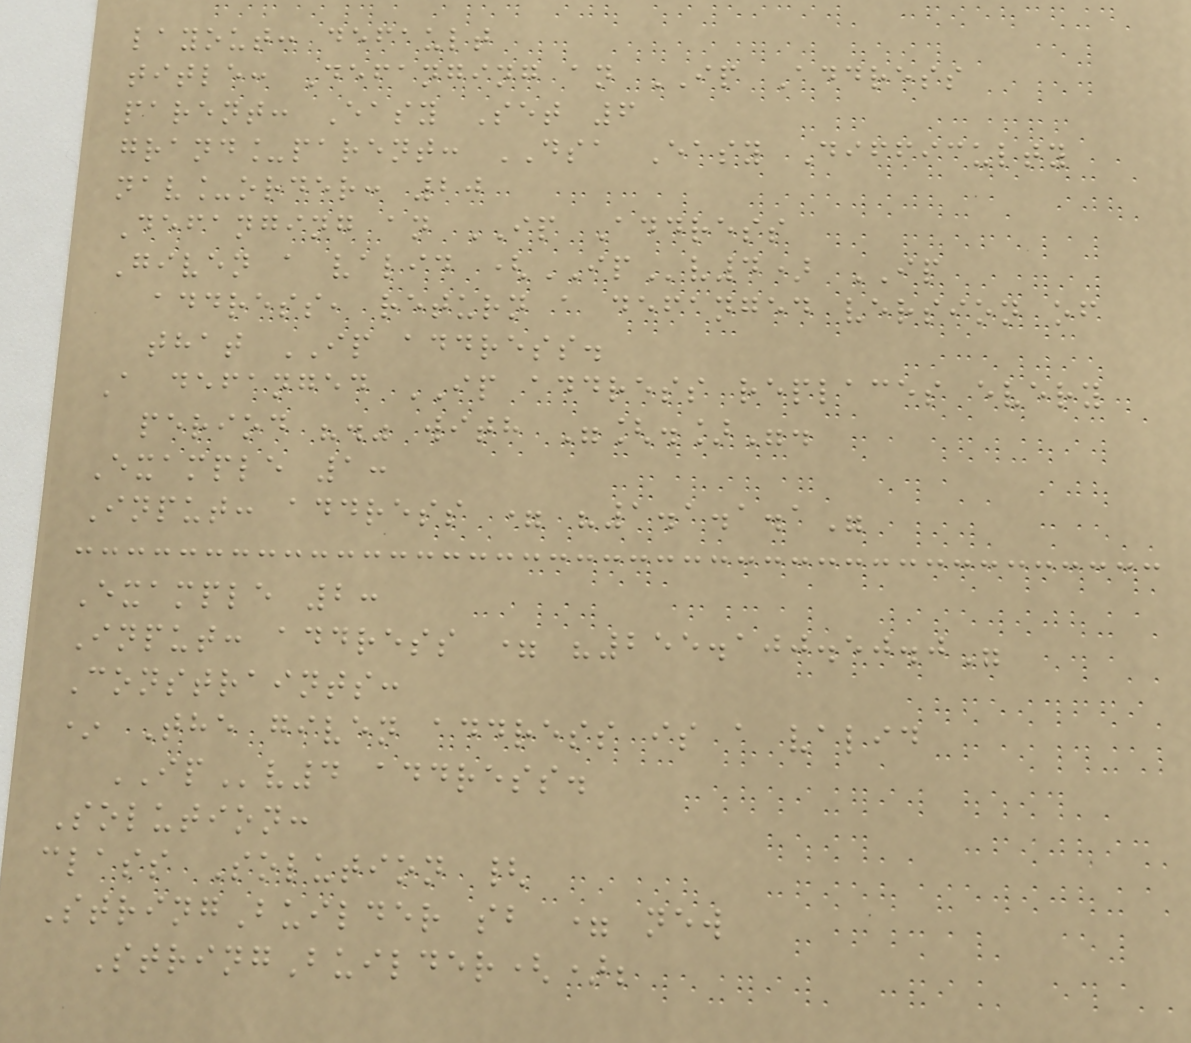layout: default
title: Defanging an IP Address
parent: Easy Set 6
grand_parent: DSA Easy Difficulty
nav_order: 20
Defanging an IP Address
Given a valid (IPv4) IP
address, return a defanged version of
that IP address.
A defanged IP address replaces every
period "." with "[.]".
Example 1:
Input: address = "1.1.1.1"
Example 2:
Input: address = "255.100.50.0"
Constraints:
* The given address is a valid
IPv4 address.
Solution:
class Solution {
StringBuilder sb = new
StringBuilder();
